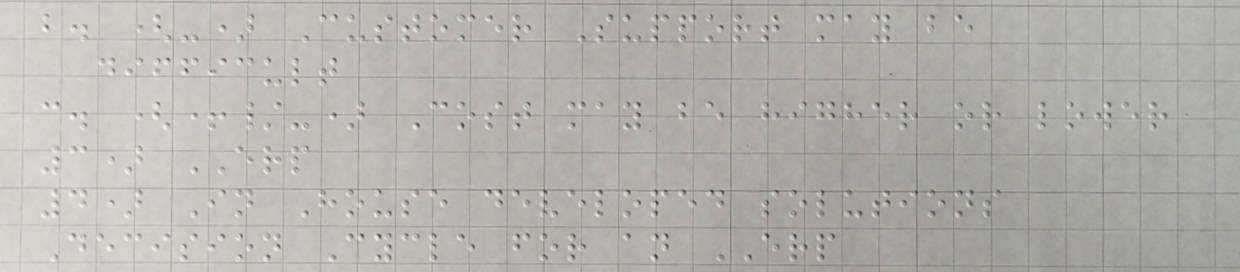b. (-) Customer Support may be
difficult
c. (+/-) Cost may be higher or lower
3) ERP
4) In House developed solutions
Decision Cycle for an ERP
